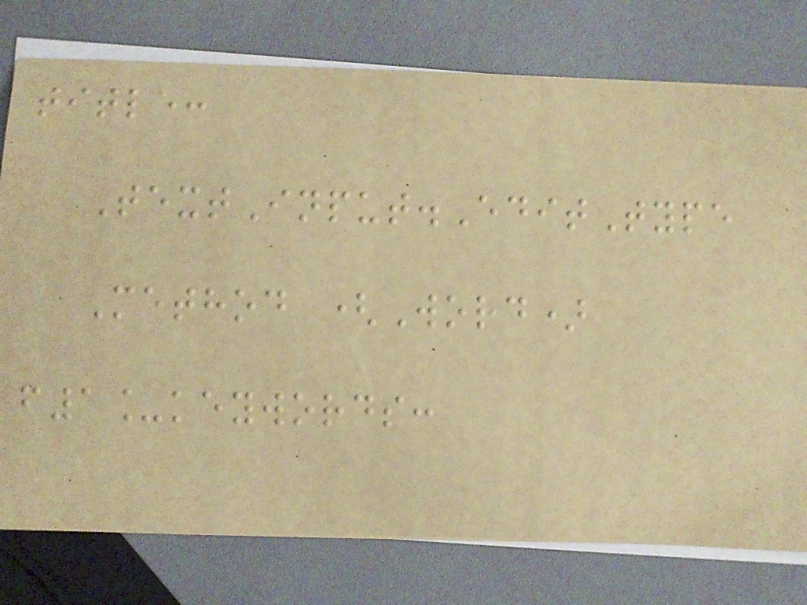title:
TextInput.EditType
Method (Word)
f1_keywords:
